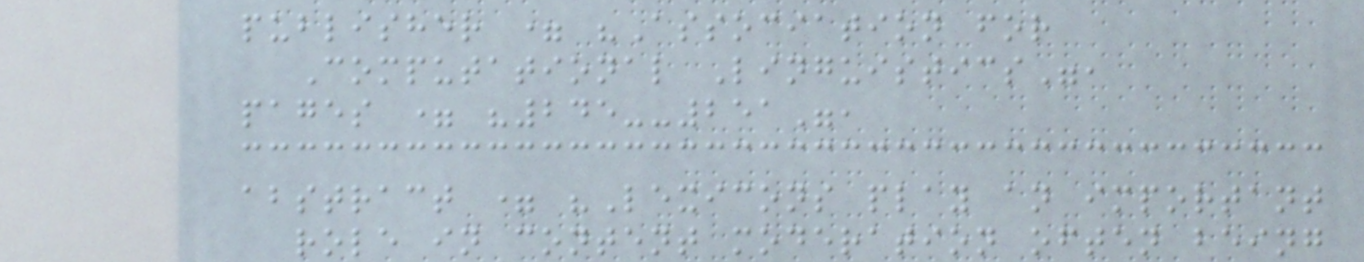publisher = "Association for
Computational Linguistics",
pages = "245--251",
abstract = "Lexicons play an important
role in content moderation often being
